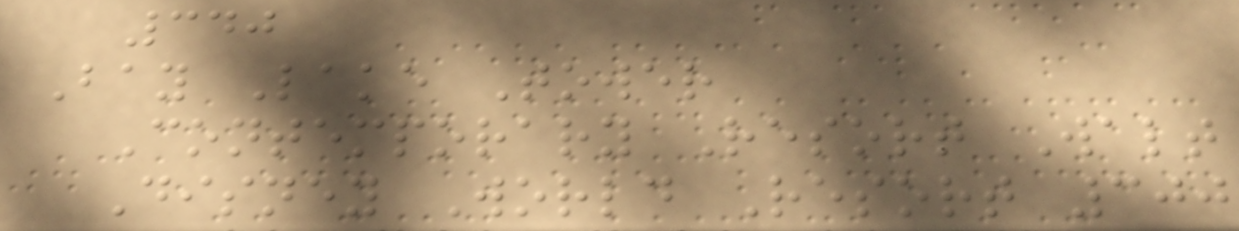340
Bay Lake Tower
Contemporary Resort Walt
Disney World Resort 300
